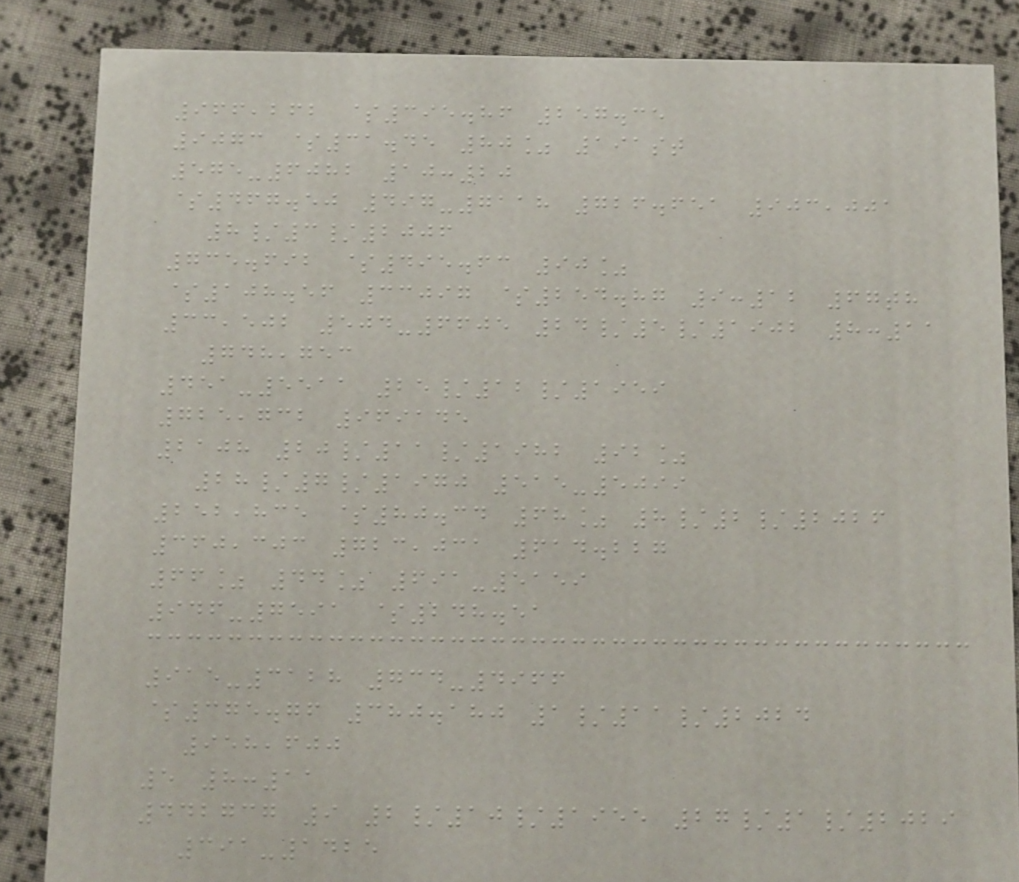966,262 $395.86 257.35
9073 $31.45 80% 191st
575-6082 10:20
$467.50 497-7118 726.651 903,001
8/3/2006
735.692 $495.63 90%
$108.56 33097 $254.87 9:12 67th
33,502 504-6605 24/5/1902 8:11
748,753
451-5511 25/12/1959
725,732 969145
2108 20/11/1982 92%
28/7/1970 515-5099
252,835 $80.34 68% 8/2/2026
360,303 723,031 614.227
66% 44% 691-5159
946-7591 $248.51
915-3128 734-4966
$375.76 380.180 1/11/2024
958,600
5 8:11
442737 9 2/10/1955 27/1/2029
391-1425
